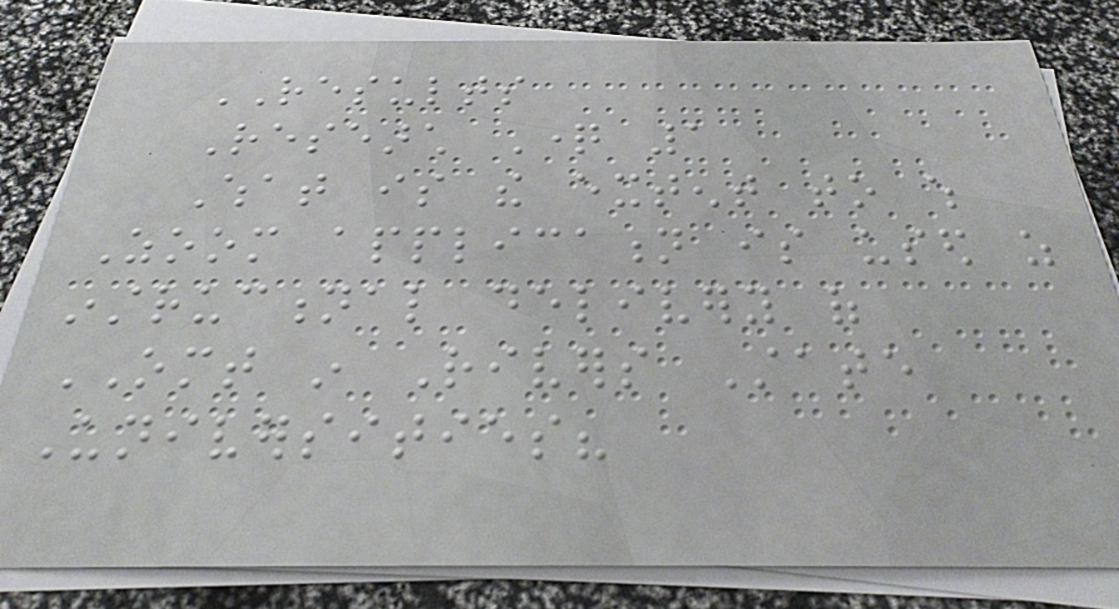RESULTS
Research Question 1
What is the extent to which
Zoom application is used as
instructional delivery of
OMT in Rivers State
Universities?
